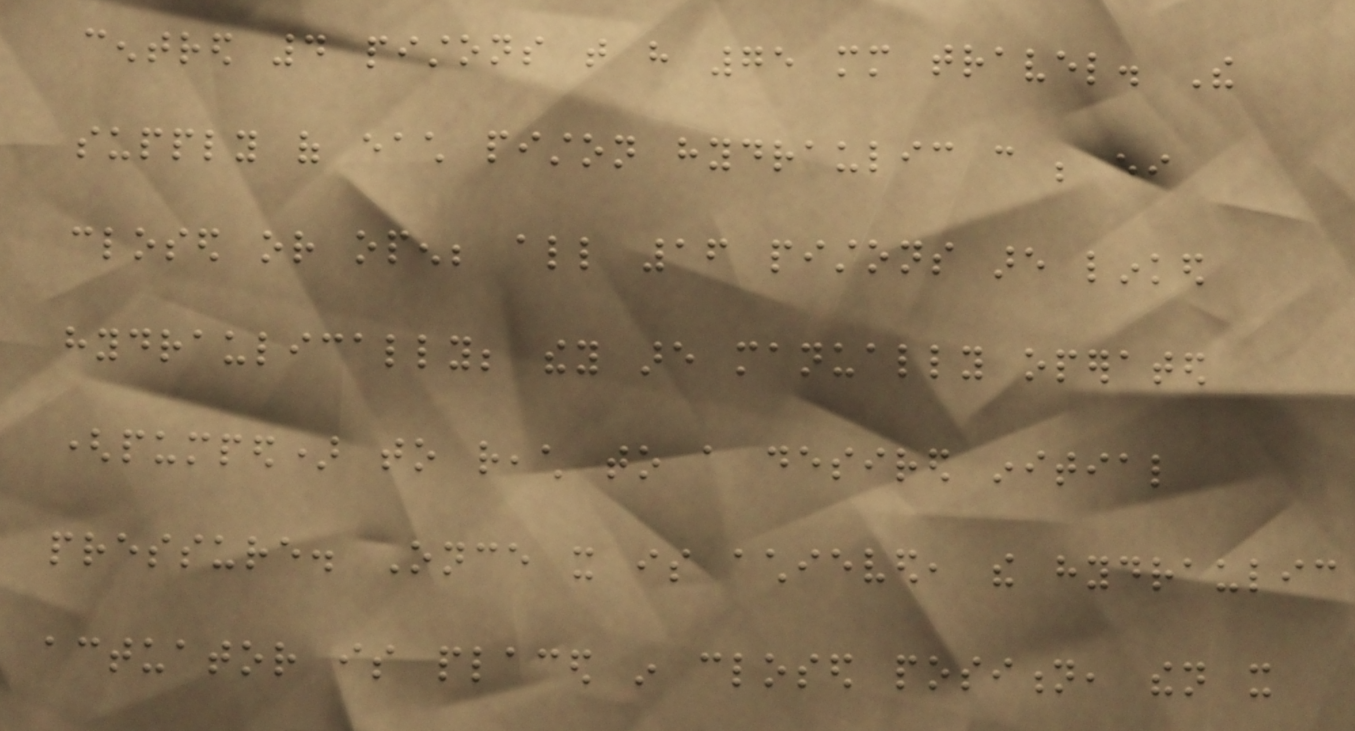centred 4 pistons that have 75 mm travel. The
supply of each piston hydraulic can be either
closed or open; all 16 pistons are linked
hydraulically; they are manually operated
(pumped) to reach to a desired initial
pressure. Once it is achieved, the hydraulic
actuator is placed in closed position, then it
